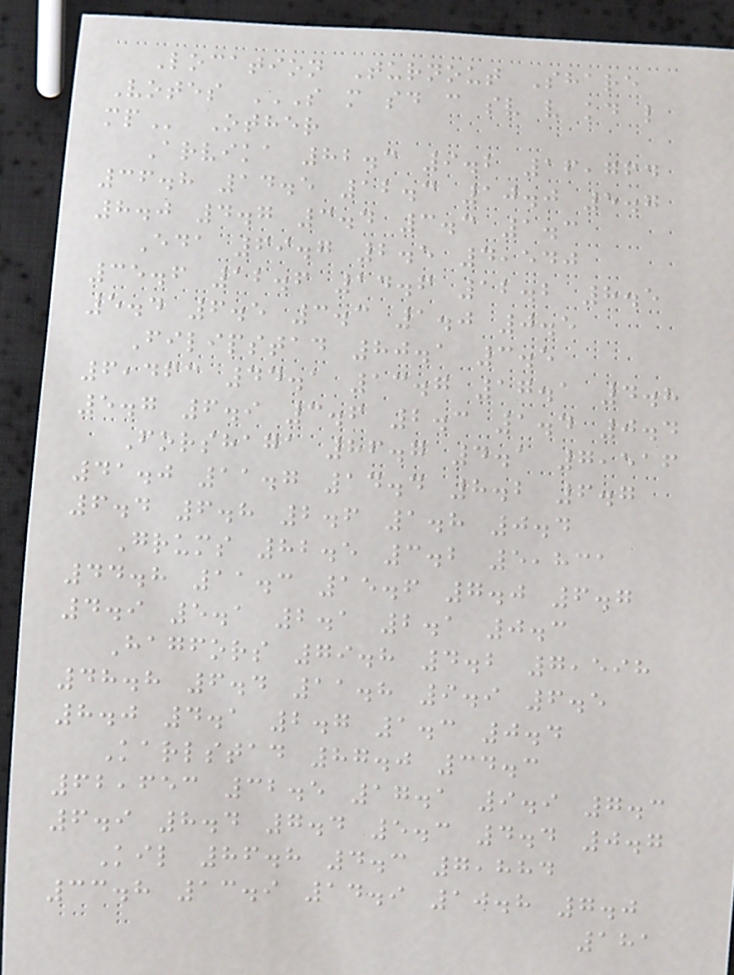Location Turnout Share
Votes S M SD C SV V KD L
MP Other
Arvika 82.3 9.2 16,764
36.8 14.5 12.3 10.0 5.7
8.0 4.7 3.4 3.3 1.3
Eda 69.7 2.5 4,540
35.6 12.6 14.6 12.2 8.5
5.4 6.5 3.3 1.0 0.5
Filipstad 80.1 3.5
6,463 44.1 13.7 17.1 4.8
5.7 6.9 3.6 2.3 1.4 0.4
Forshaga 86.7 4.1 7,516
41.0 11.7 14.4 8.2 6.7
6.4 6.8 2.6 1.8 0.4
Grums 82.5 3.2 5,831
44.8 11.3 15.6 7.0 6.7
4.9 5.1 2.1 2.1 0.3
Hagfors 79.8 4.2 7,598
48.8 6.4 11.8 9.9 6.5
8.0 4.1 2.7 1.3 0.4
Karlstad 87.0 34.3
62,653 32.5 17.1 9.9 7.3
6.9 8.4 7.4 5.3 4.4 0.7
Kil 86.8 4.3 7,884
33.8 13.9 14.9 10.8 7.0
181
